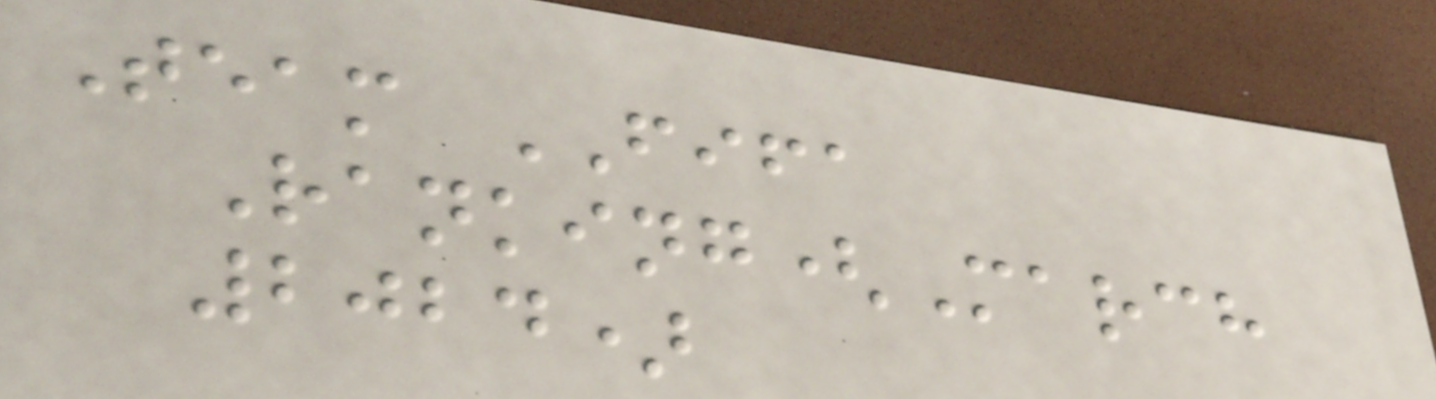Team FIFA
Ranking(March
2024)
